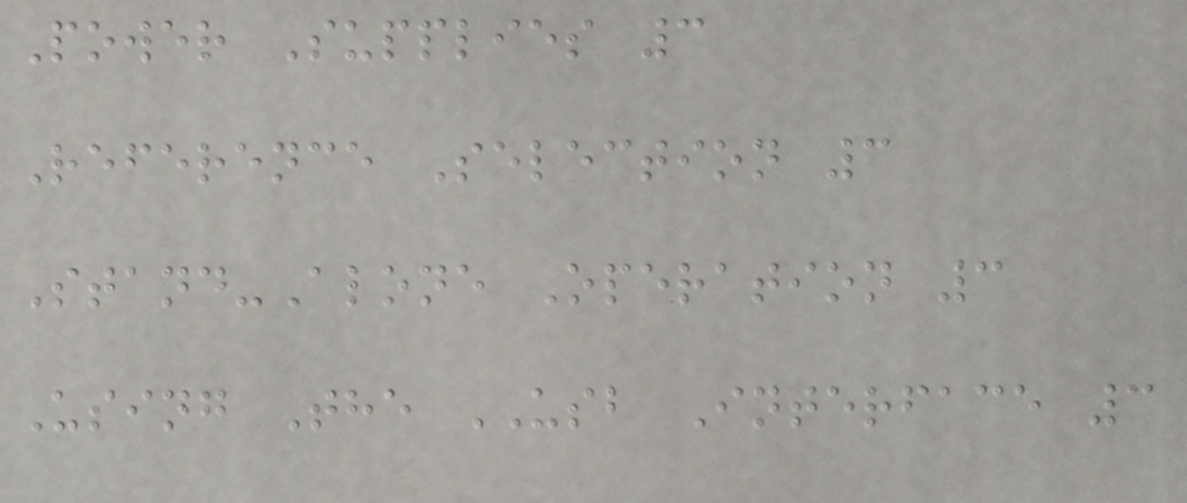Power Supplies 3
Reference Selection 3
Stand-Alone Operation 3
Using The USB Interface 3
